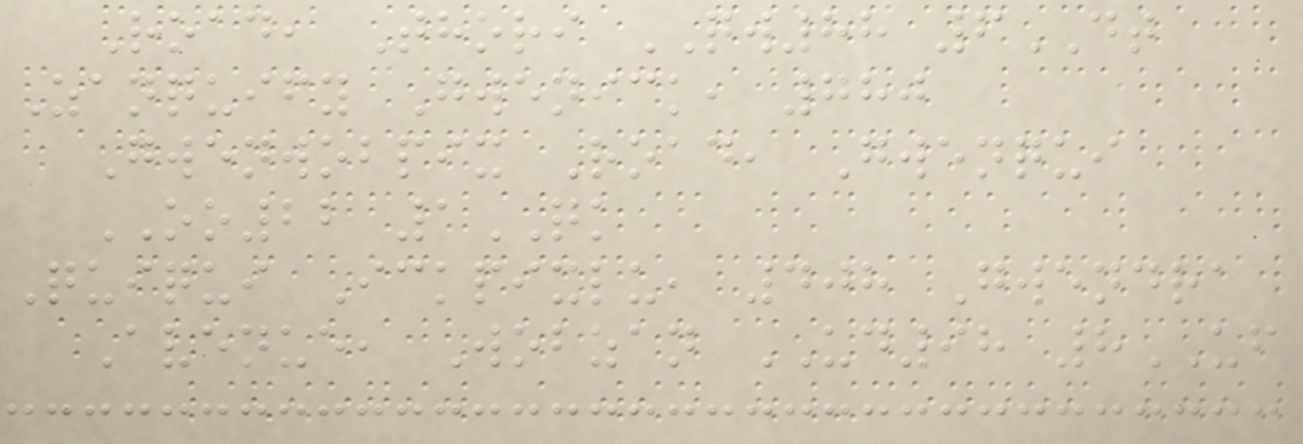Road, Thori QW88 6DT
Zanquify Gwenick, 780
Gwenwobpix Road, Gwenqui
OO22 1QK
Quiqui Ickpixlu, 408 Gwendra
Avenue, Wobzan UD98 8UF
